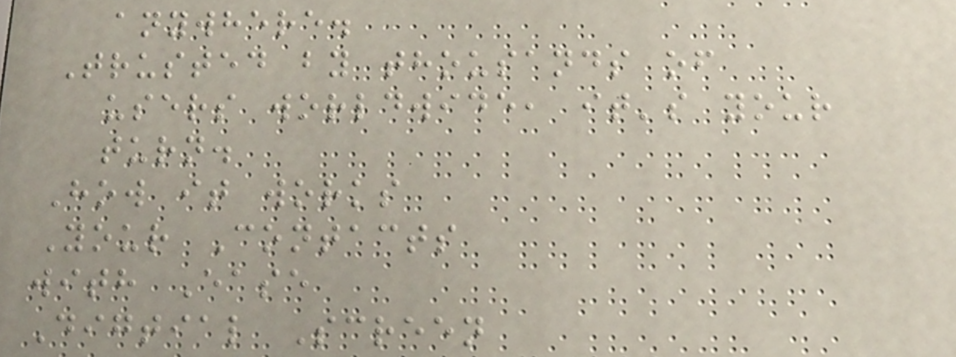anywhere.
Trusted by thousands of
users worldwide, it's your
turn.
How it works
Your Contacts
with Ease
Digtial Screen
